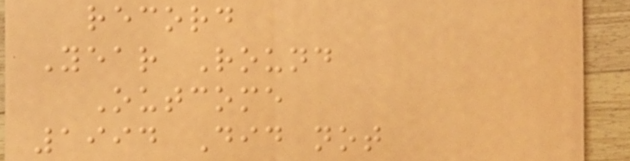record
Year Round
Outcome
1994 Did not
